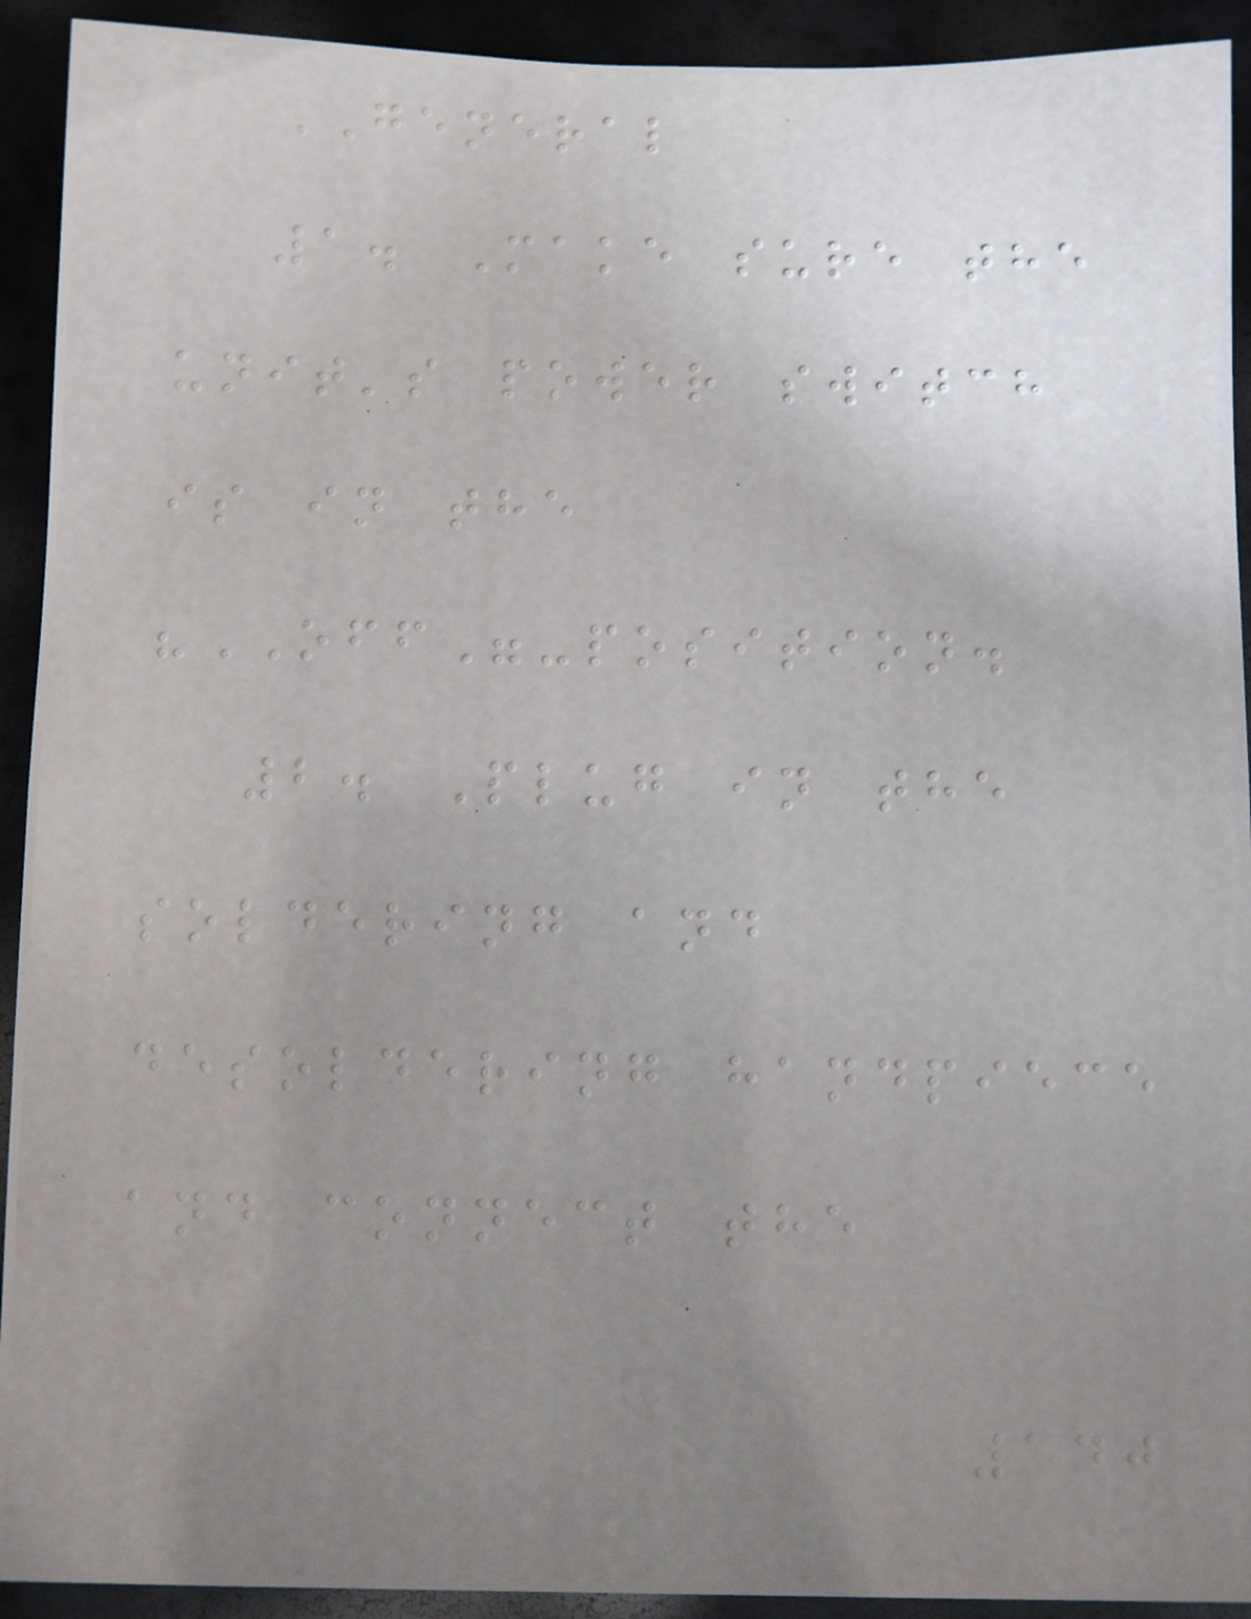GENERAL
1. Make sure the
unit's power switch
is in the
"OFF"-position.
2. Plug in the
soldering and
desoldering handpiece
and connect the
140
